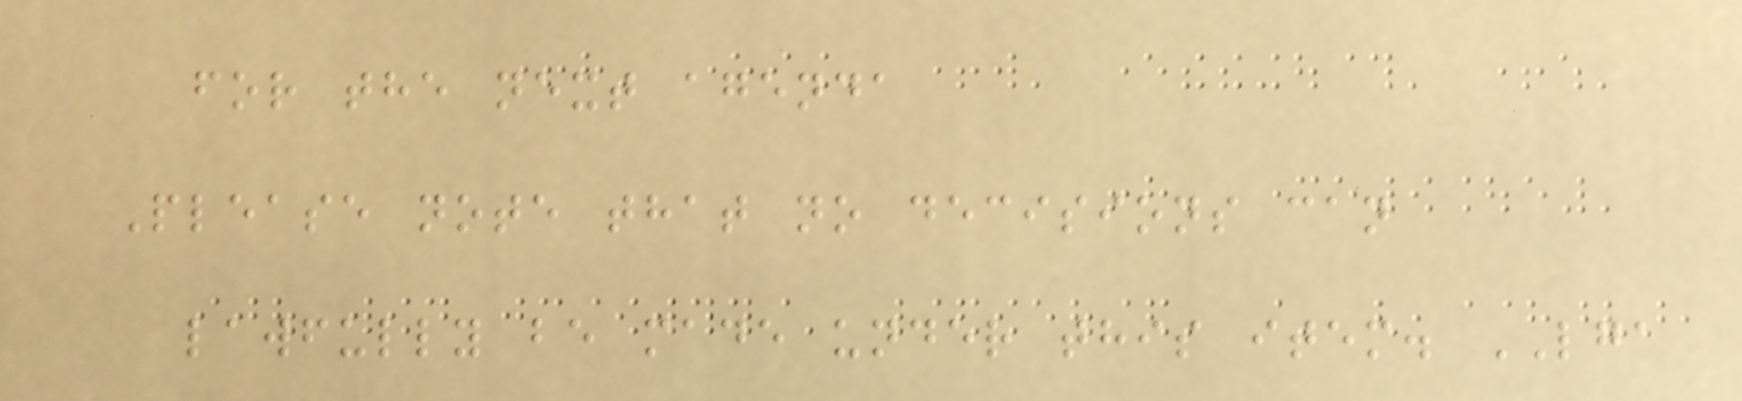for the next agenda
Please note that no decisions can
lawfully be made under this item. LGA
